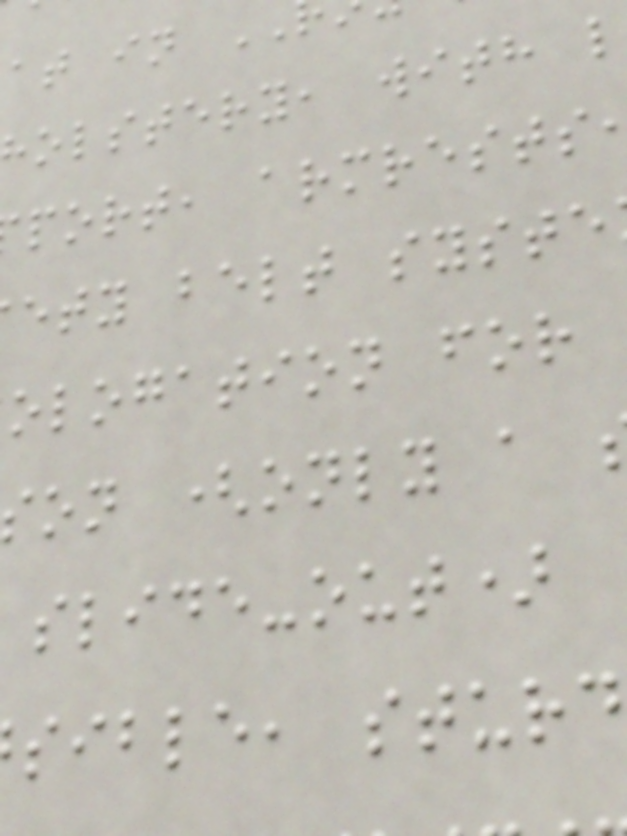olstery, with l
port, armrests
ety belt syste
ologation for
on (only a
slide-out)
sible, sturd
